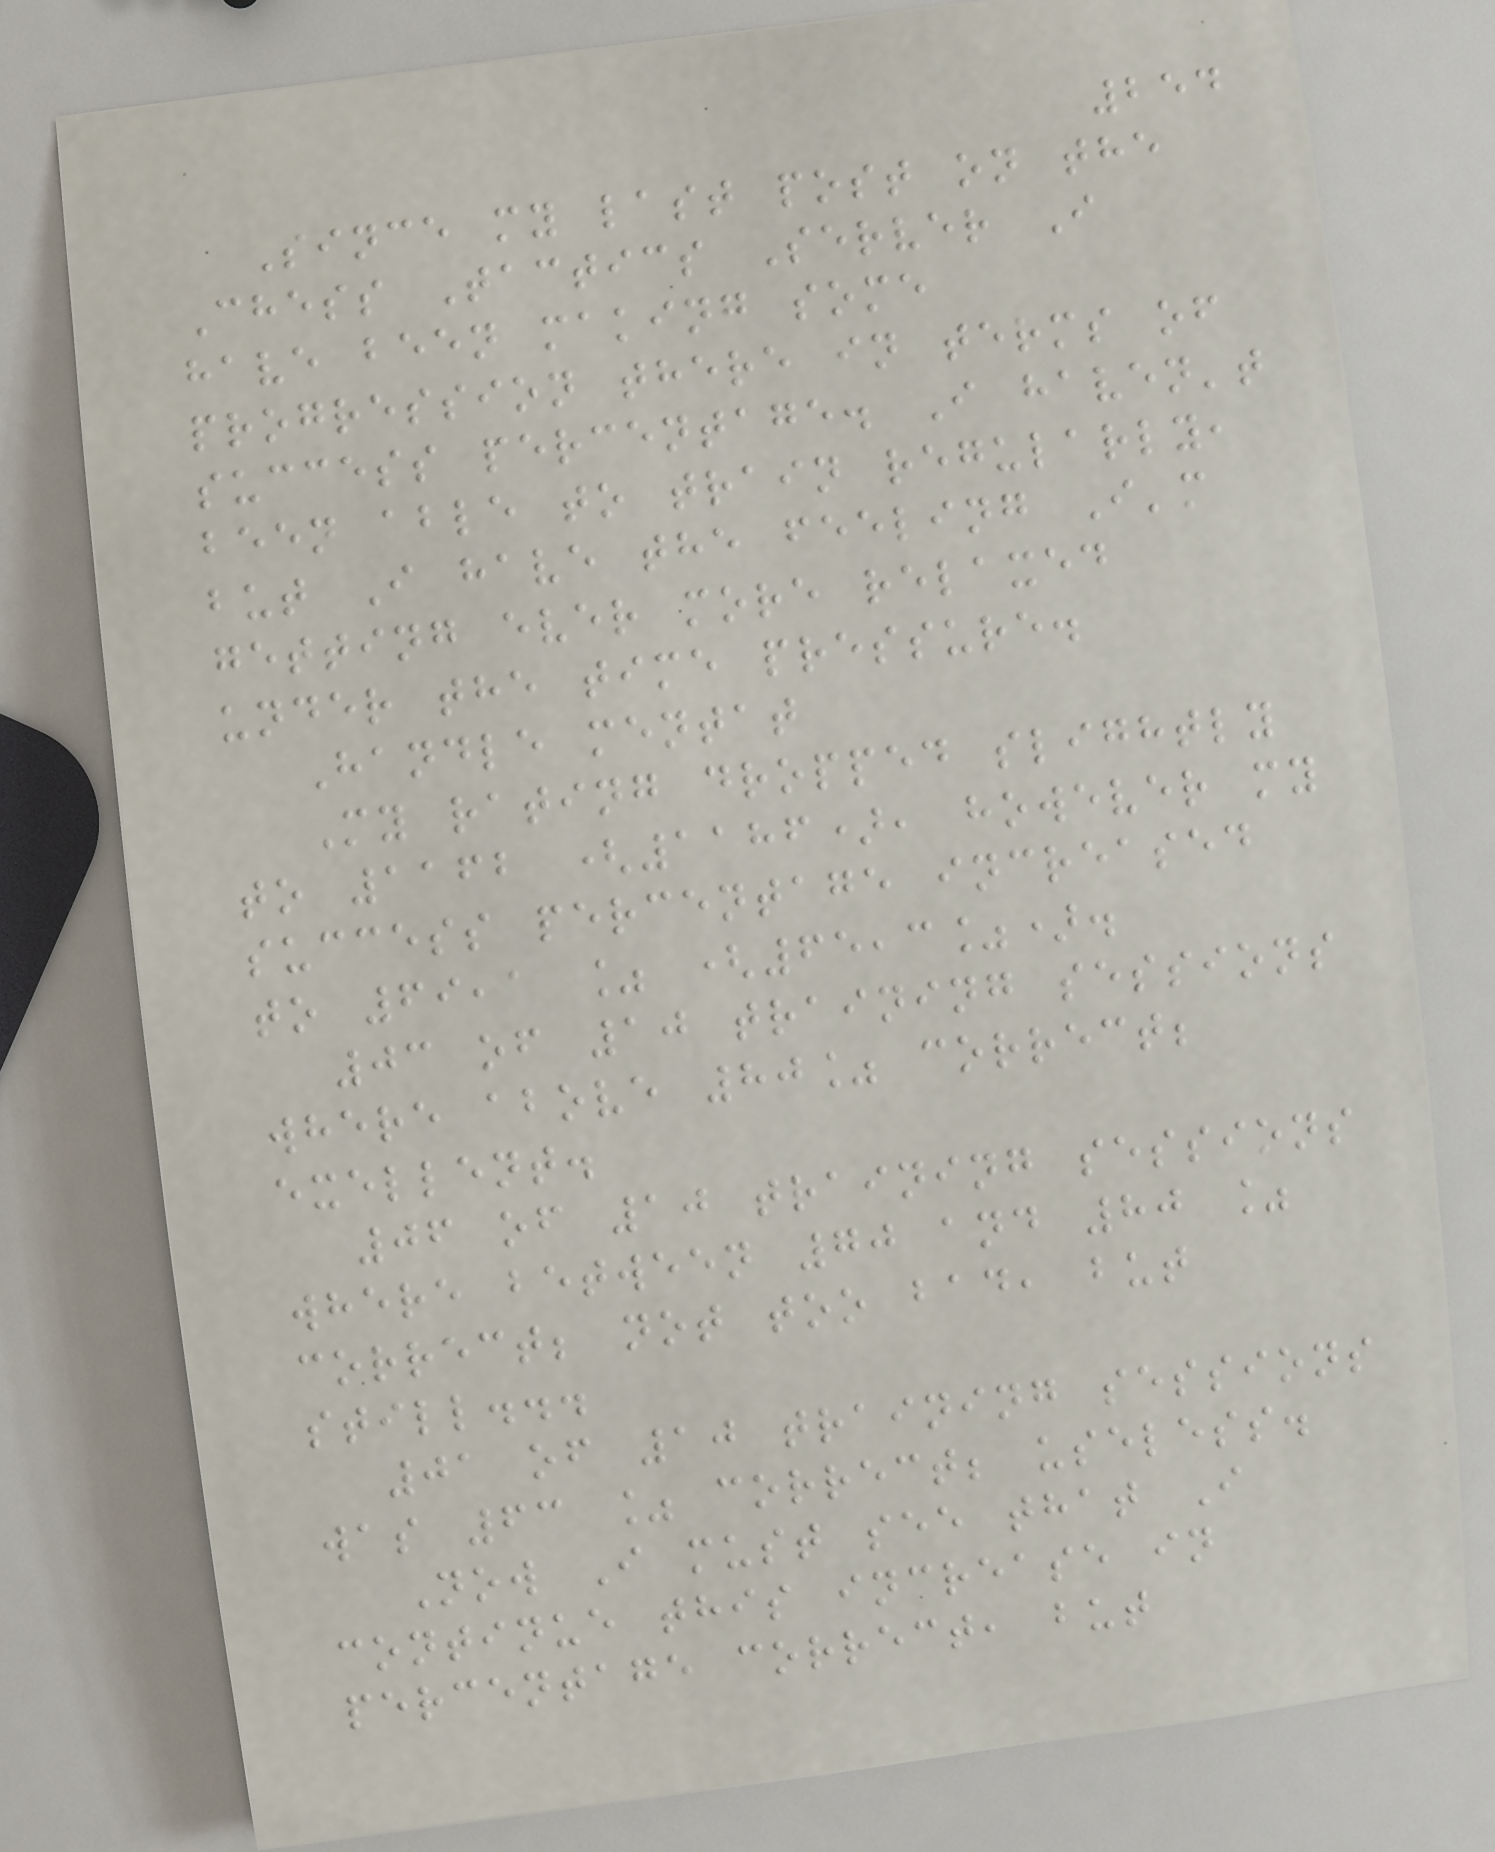254
Since my last post on the
Chess Tactics Server I
have been making some
progression there in terms of
success percentage. I haven't
been able to train regularly,
but I have the feeling I'm
getting ever more relaxed
under the time pressure.
Handle mentat
My rating dropped slightly
to 1162 (1186), however my
success percentage increased
to 69,1 % (65,3%).
03 of 10 training sessions
where above 80% correct;
exellent.
06 of 10 training sessions
where between 70 and 80 %
correct; not too bad, but
still...
01 of 10 training sessions
was 63 % correct; useless.
Now I must see that I
continue this increase in
percentage correct, but
